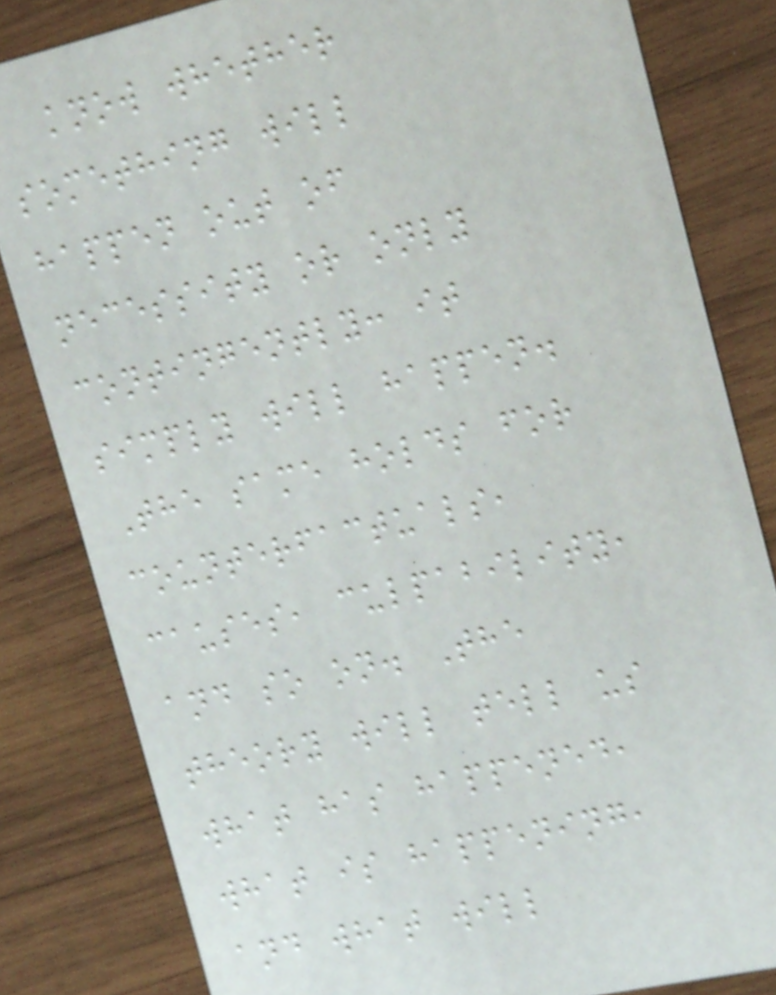know whether
something will
happen out of
necessity or only
contingently: it
simply will happen.
The same holds for
counterfactuals,
causes, culpability,
and so on. The
theory will tell us
what has happened,
what is happening,
and what will
